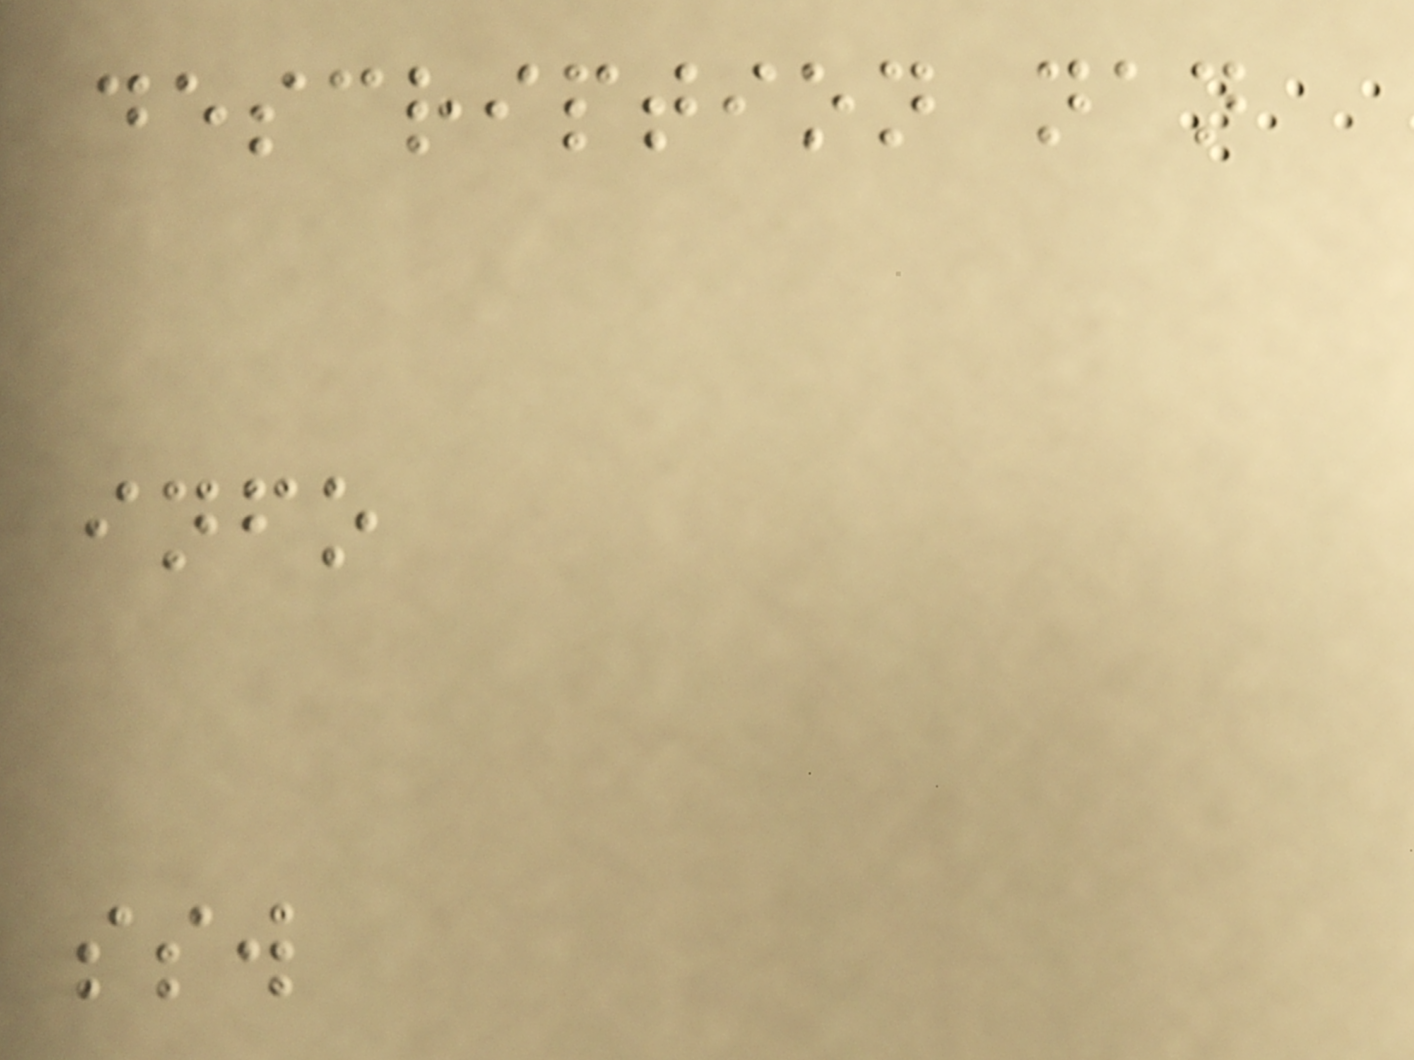description nan
info
ssw
